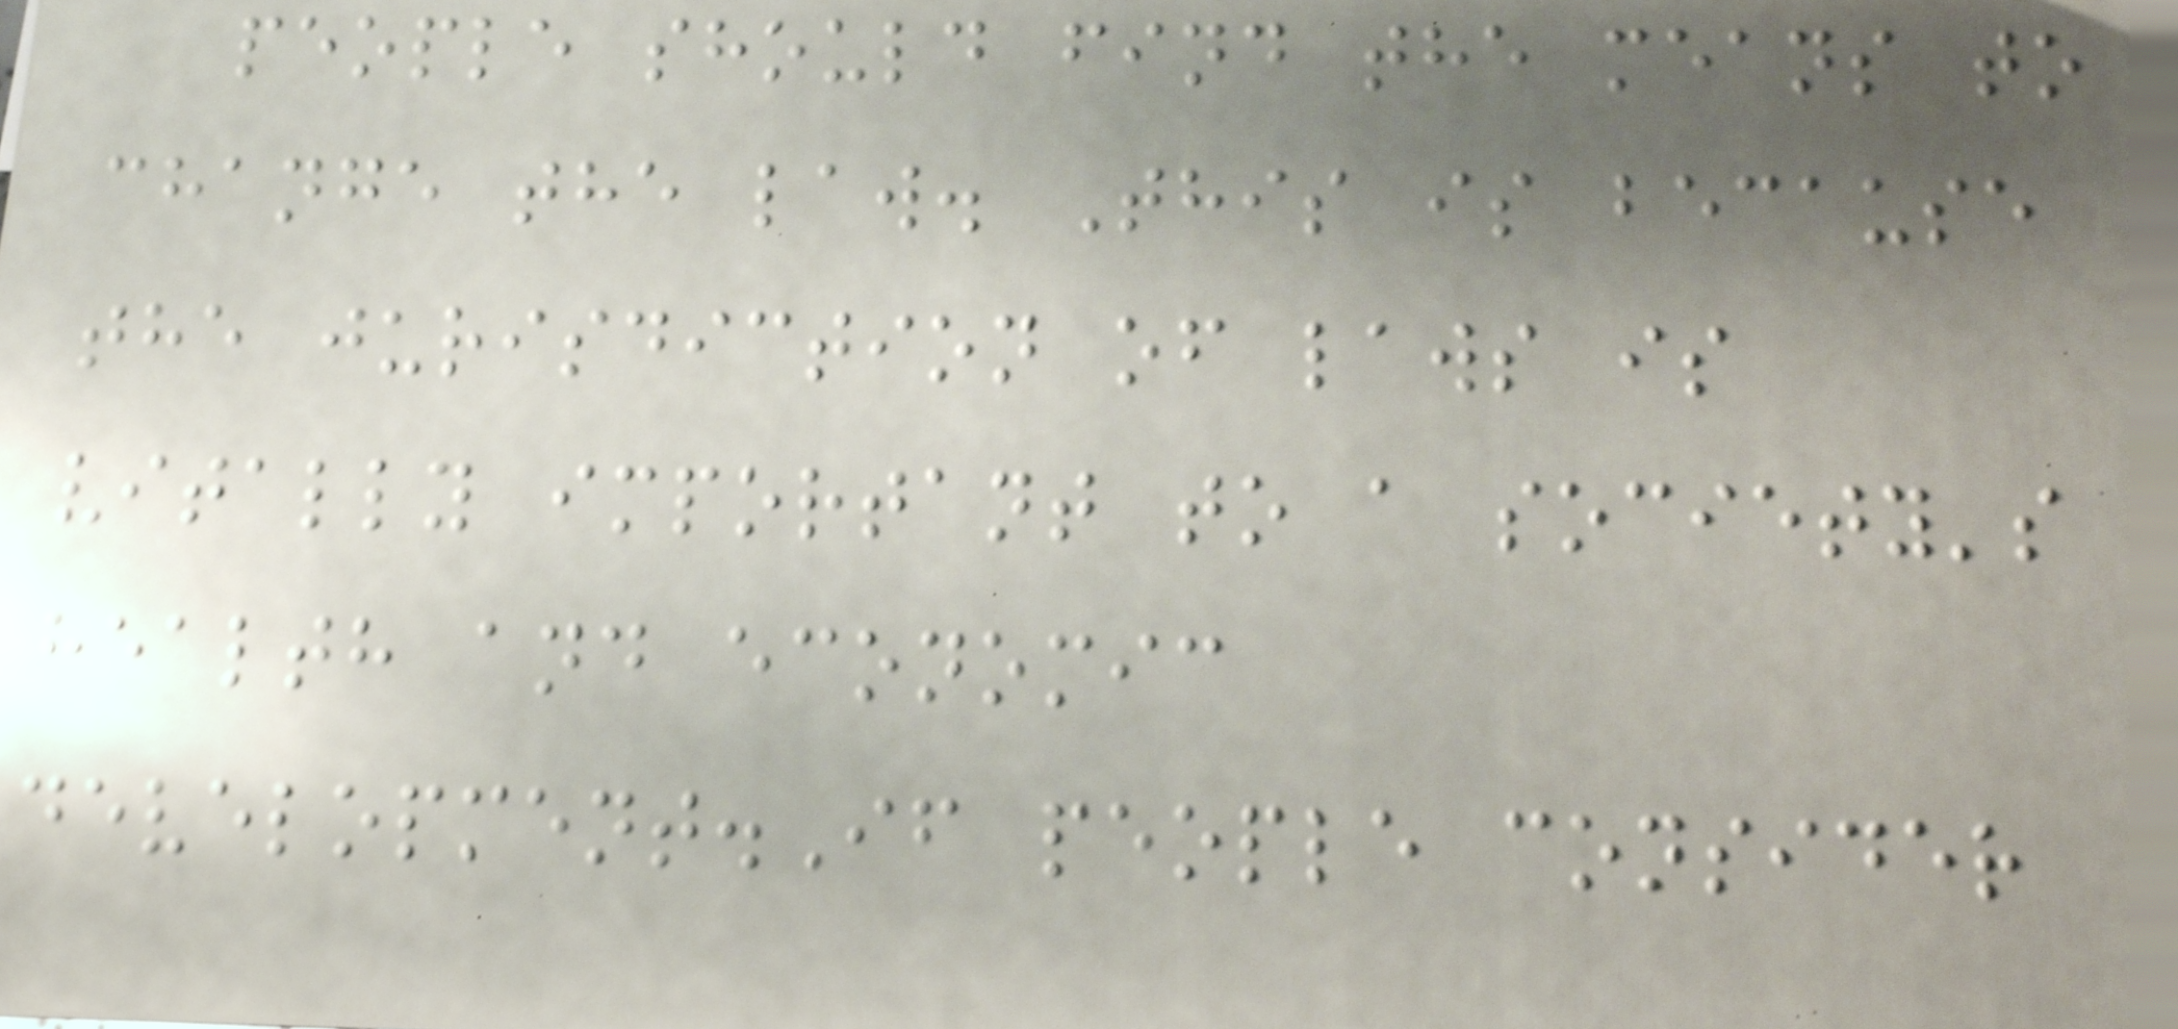people should find the means to
change the law. This is because
the jurisdiction of laws is
vitally important to a society's
health and economic
development.If people consider
